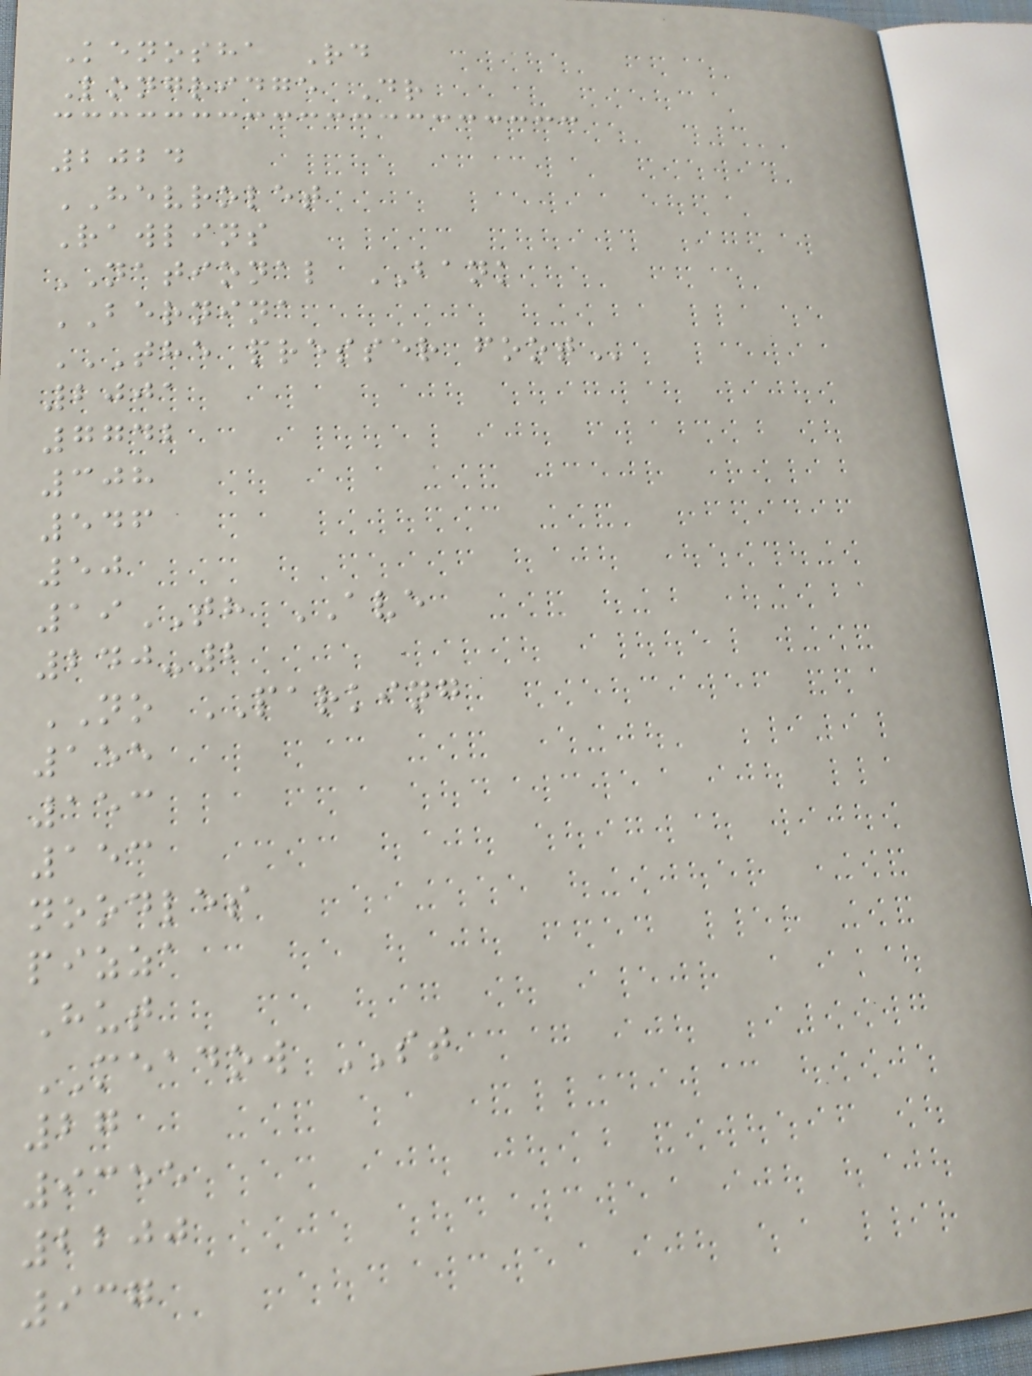Kenosha Rd
Longridge Dr
2024
HEVROLET
Rawlins
NATIONAL BANK
BERNINA
THE PRESSER FOOT
2001
7742
308
546
50
19TH AVE
240-2
NO PARKING
155
153
153
noodles
pizza
Hut
MEADOW ST
27
9355
2200
937
